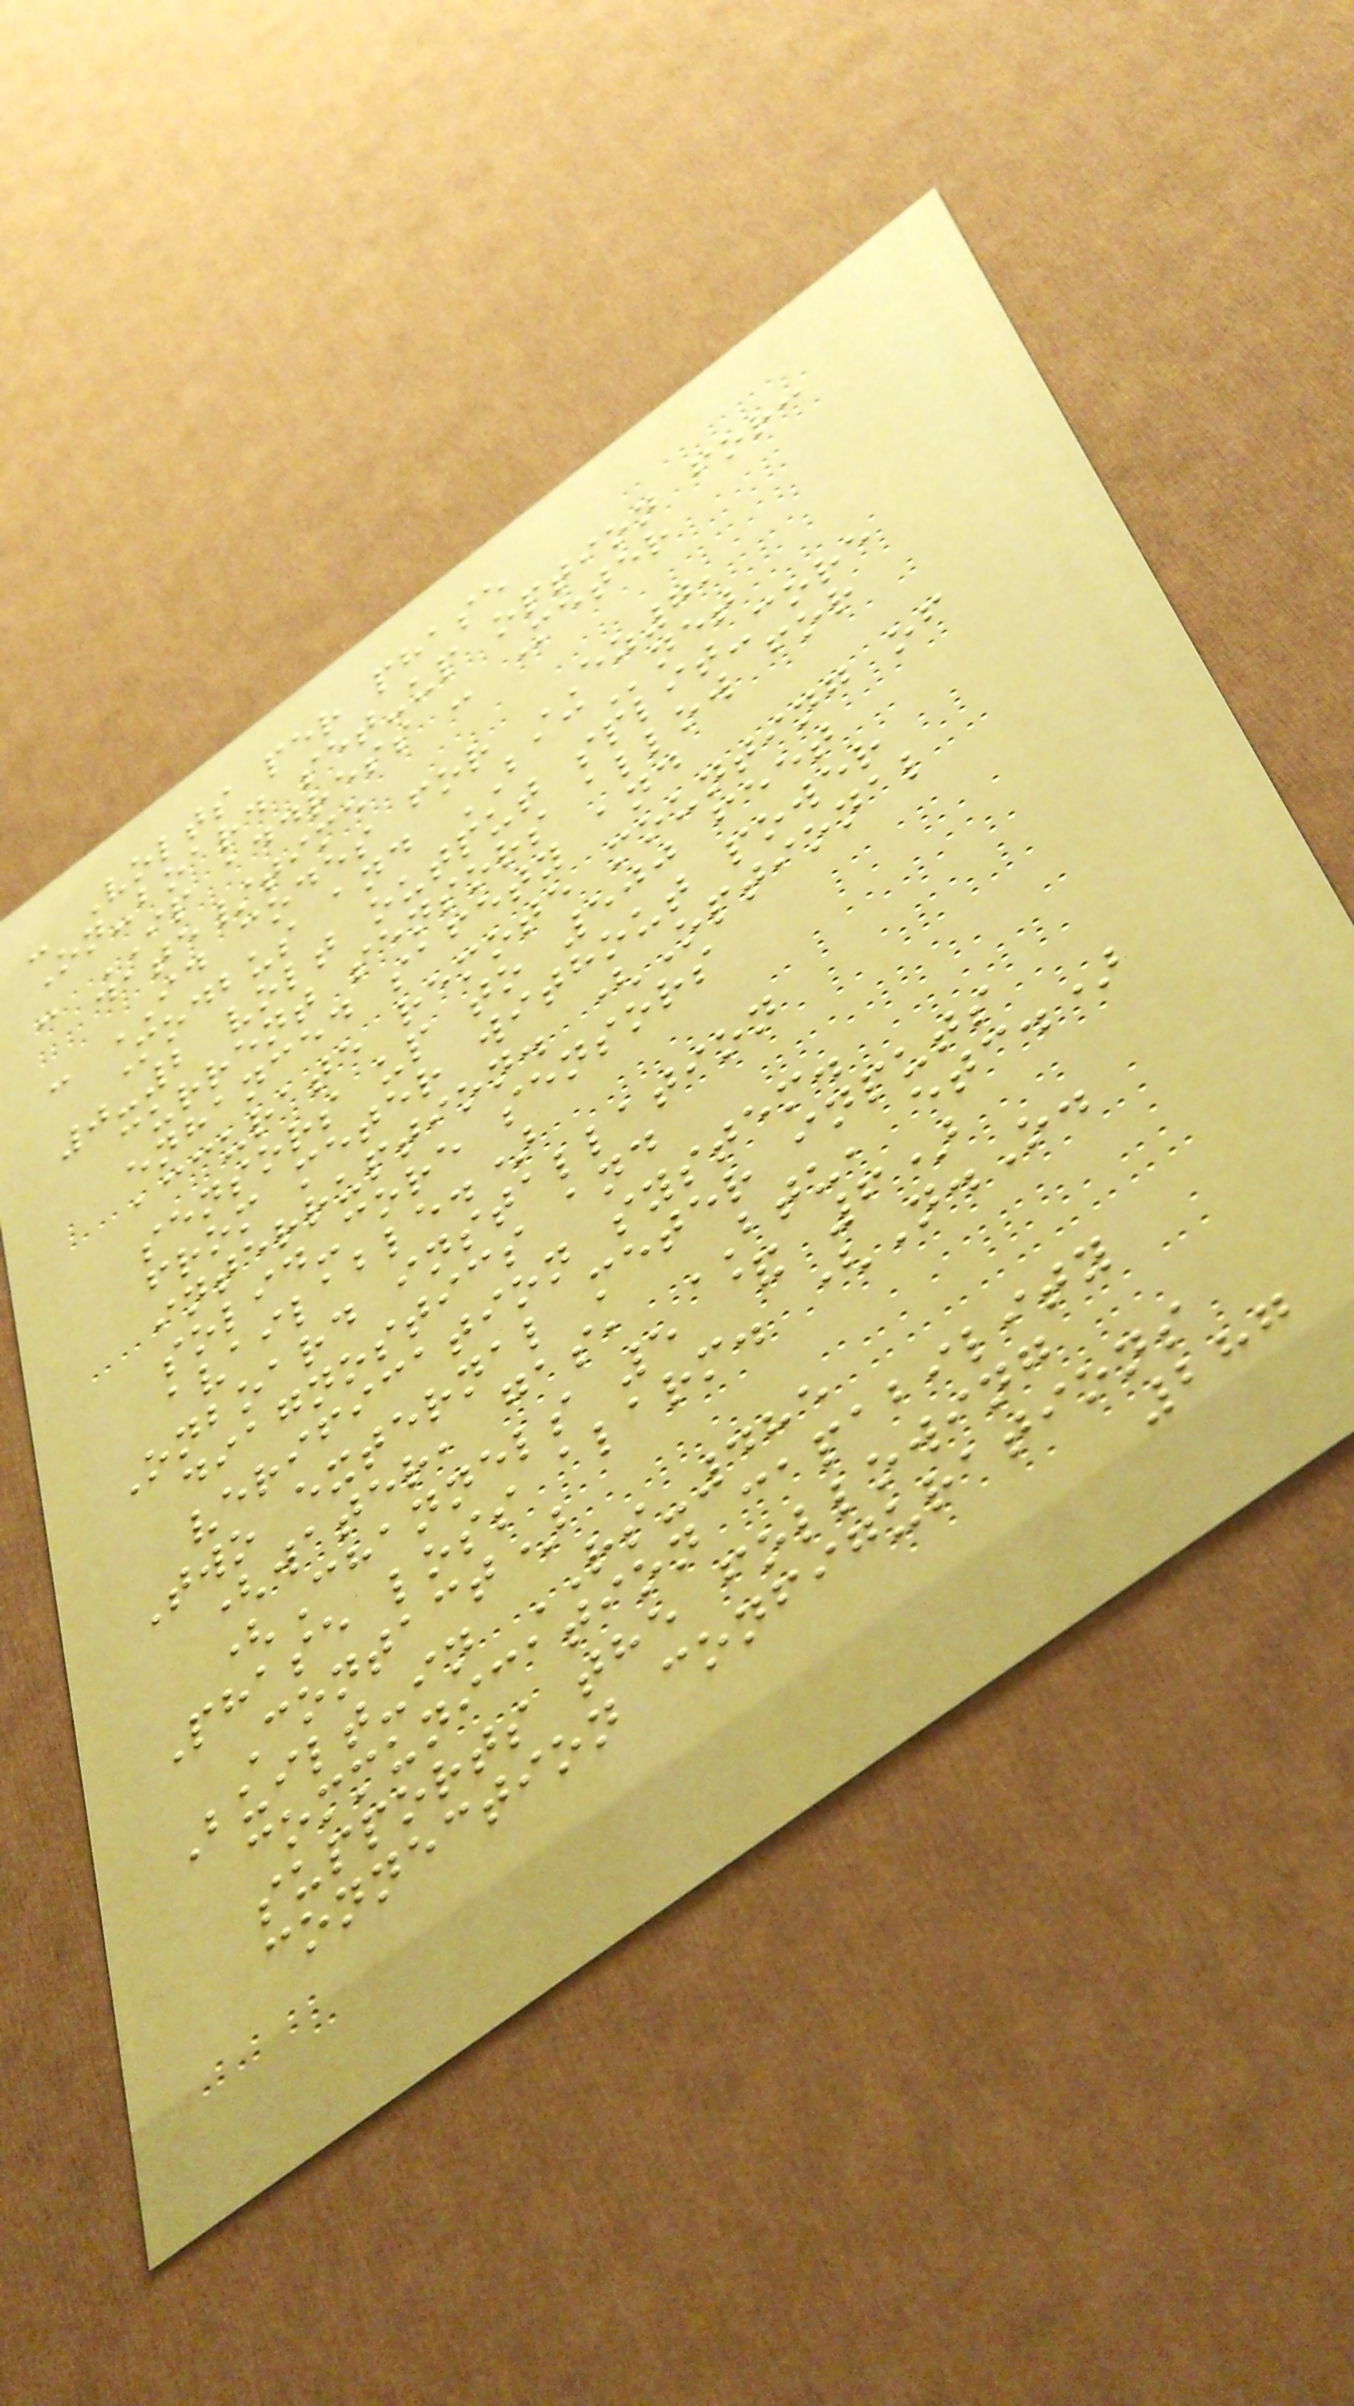- Volts per phase
On-board set-up option for:
- IP address - Meter
date/time
- ID codes for EZ7,
Modbus and BACnet
0-2 volt output split-core
current sensors allow for
enhanced safety and
accurate remote mounting of
sensors up to 500 feet
from meter without power
interruption. (Optional
solid-core sensors
available.)
Onboard installation
diagnostics and
verification system.
Two external meter inputs
(water, gas, BTU, etc.)
(Channels 5 & 6)
Phase loss alarm. (N.O.
Contact)
Built-in RS-485
communication capability
supports the following
connection configurations
287
